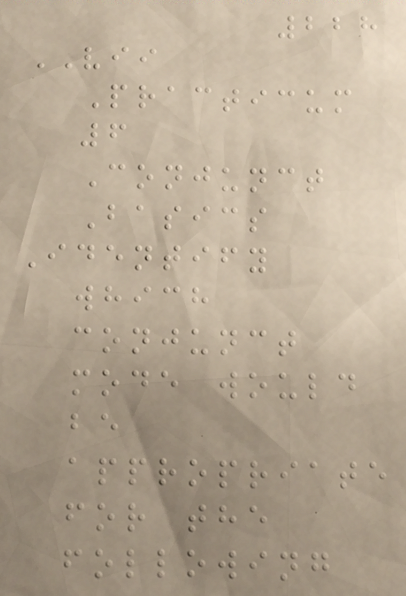228
VII
Practicum
6
Conjunct
Basics
Identify
which
conjunct
mode would
be
appropriate
for the
following
